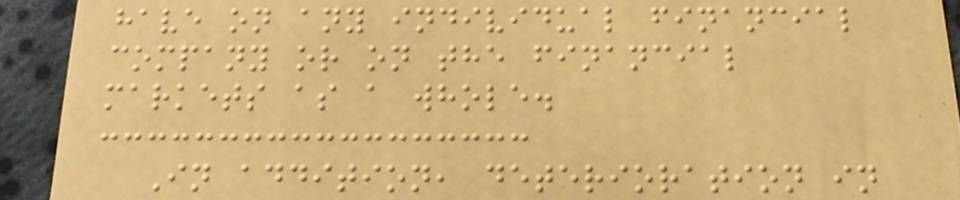have on any individual financial
company or on the financial
markets as a whole.
In addition, deterioration in
